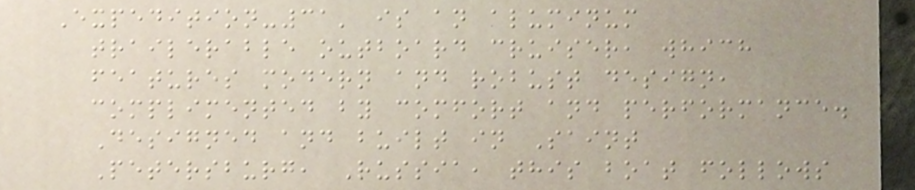Expedition-31' is an aluminum
trailerable outboard cruiser, which
features modern and robust design,
complimented by comfort and performance.
Designed and built in Saint
Petersburg, Russia, this boat follows
